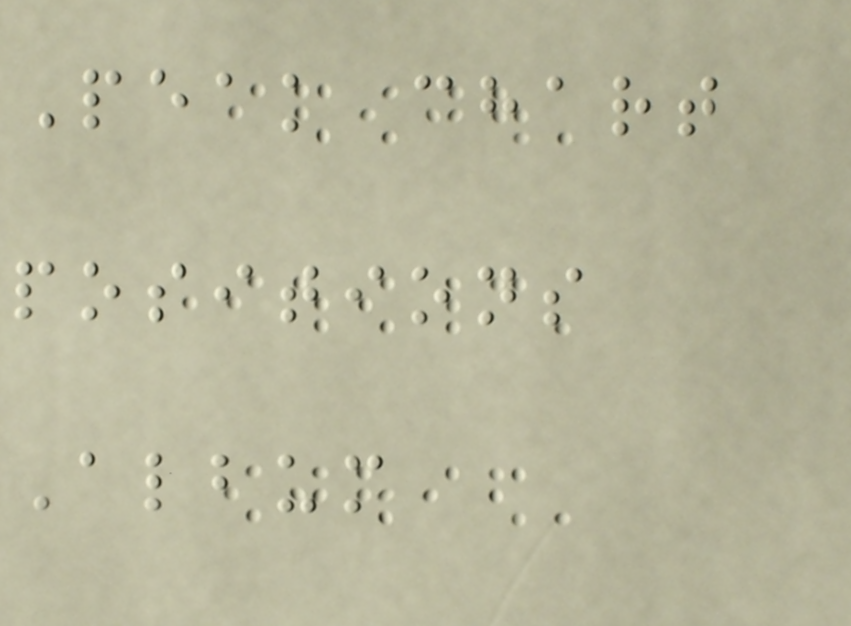Peak chart
positions
Album
